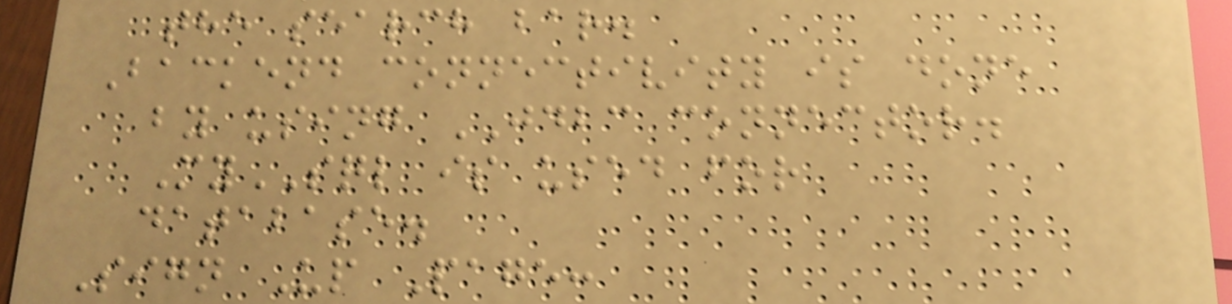the search bar.
Backend connectivity is done
by using JDBC connector.
MySQL is used for
database.
Sign Up Page:
